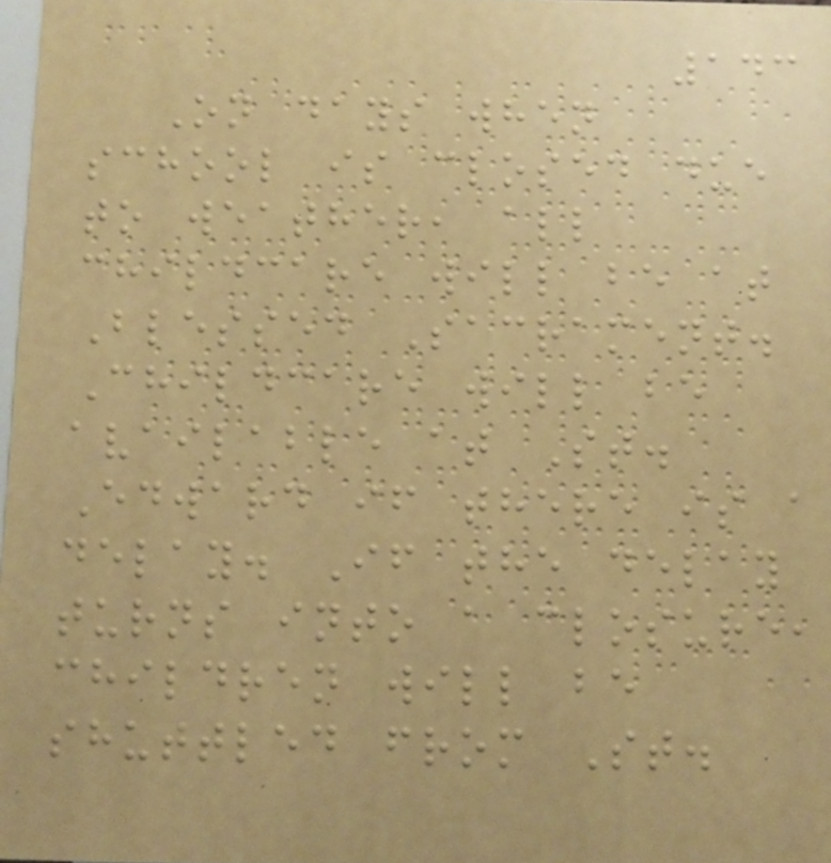143
On days when
school is closed due
to weather, all
childcare will be at
Blessed Sacrament.
Childcare will be
available at St.
Edward if there is a
delay. If the delay
turns into a closure,
children will be
shuttled from St.
